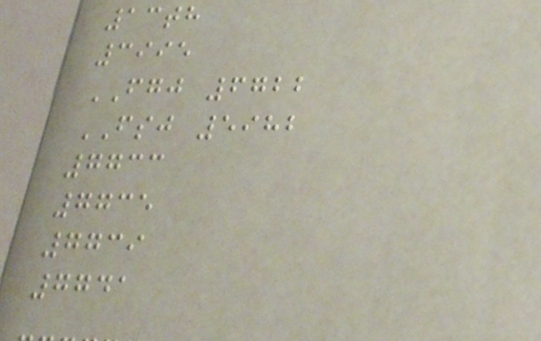13th
3995
FGJ 6722
FSJ 5982
7733
7735
7739
7741
